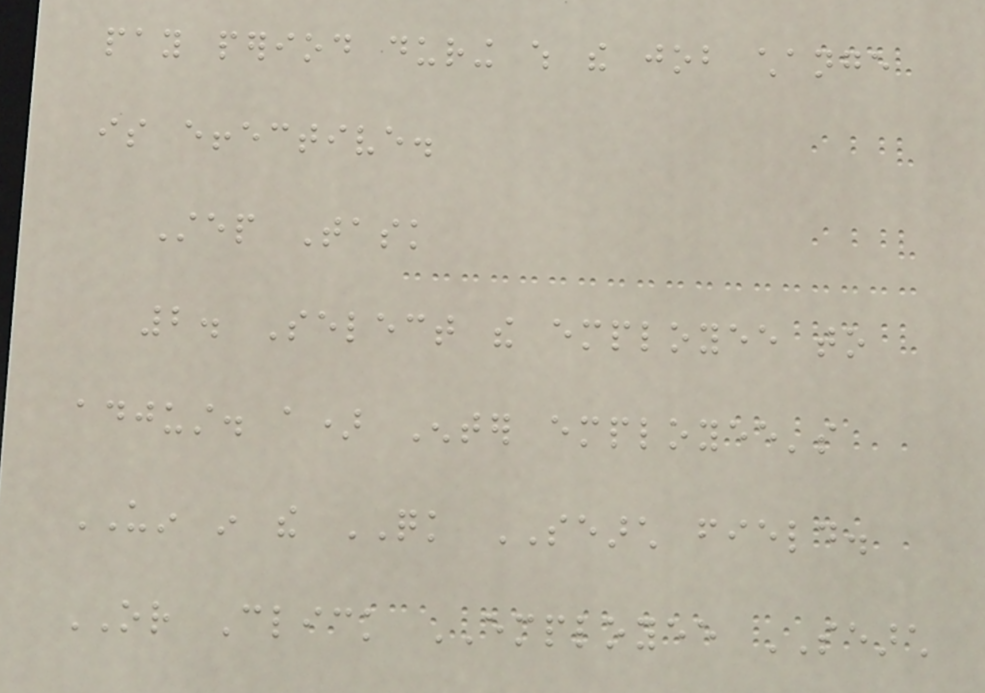pay period during which the job change
is effective.
Step Task
2. Select the employee to
adjust. a) Enter employee's
UIN in the QUICK SEARCH field.
OR Click EMPLOYEE SEARCH
